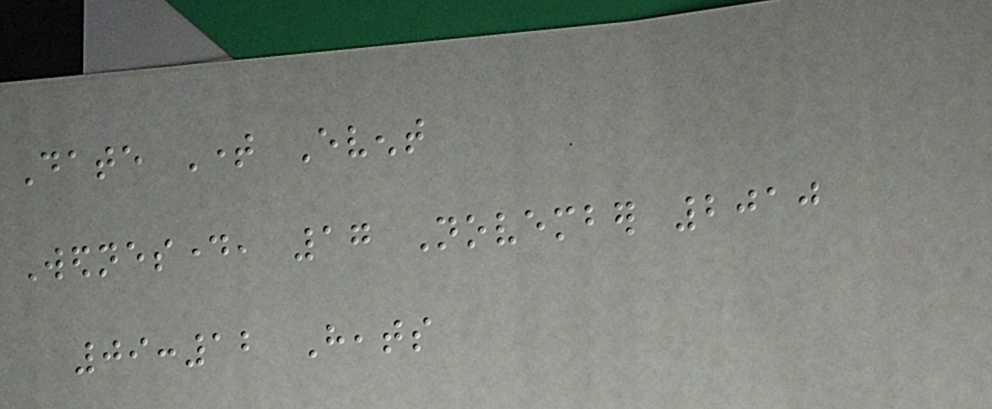Date Time Event
Wednesday, 17 November 2010
09:12 Heats
